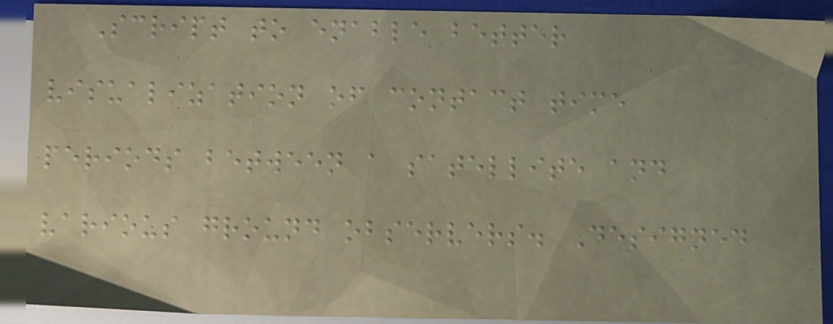Script to enable better
visualization of contact time
periods between a satellite and
various ground observers. Designed
